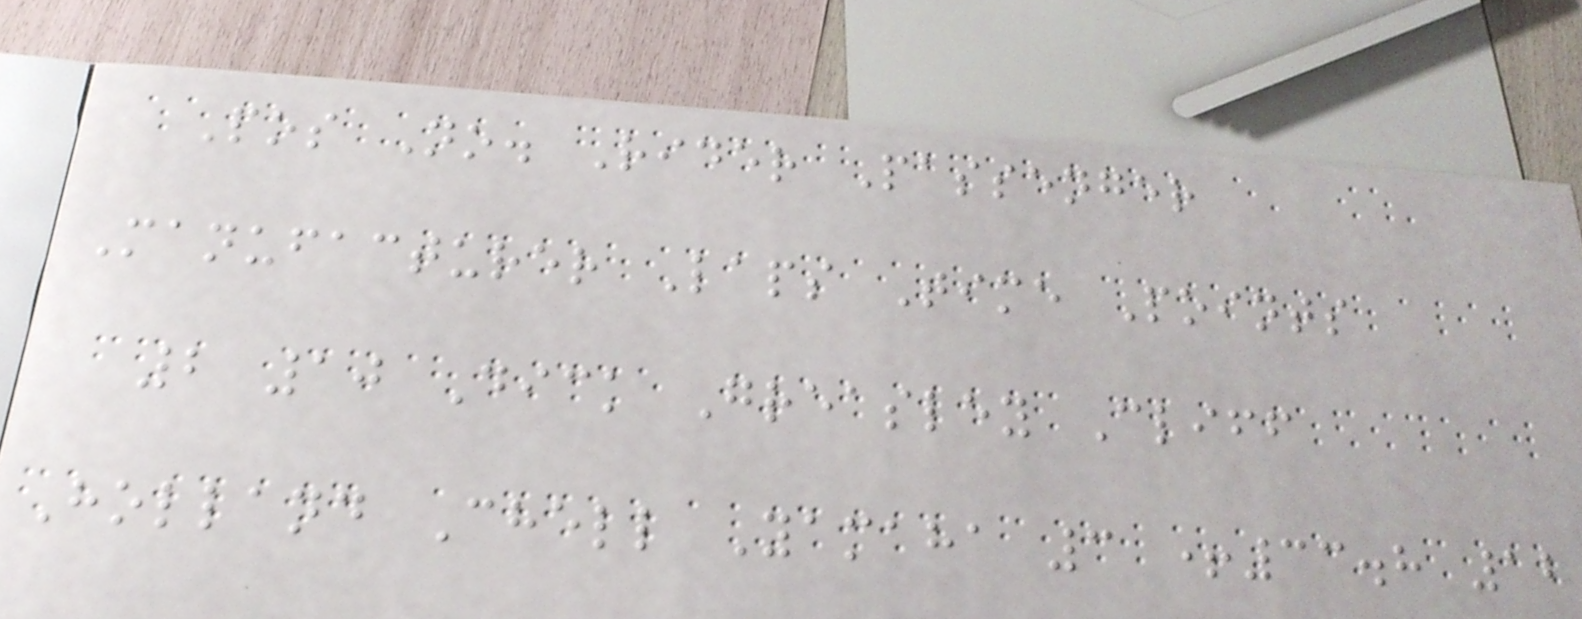Pos No. Rider Passenger
Manufacturer Laps Time Points
2 10 Dick Greasley Cliff
Holland Chell Yamaha 3 +33.8 12
